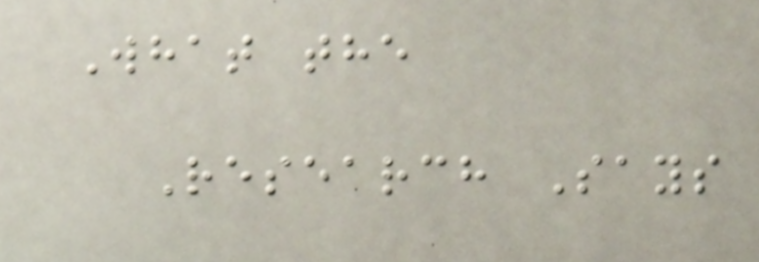What the
Research Says
